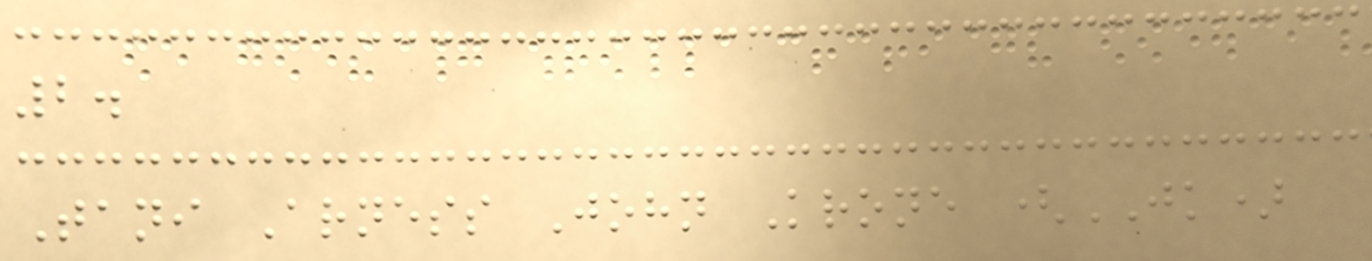2.
Tani Arness John Krone (JK)
